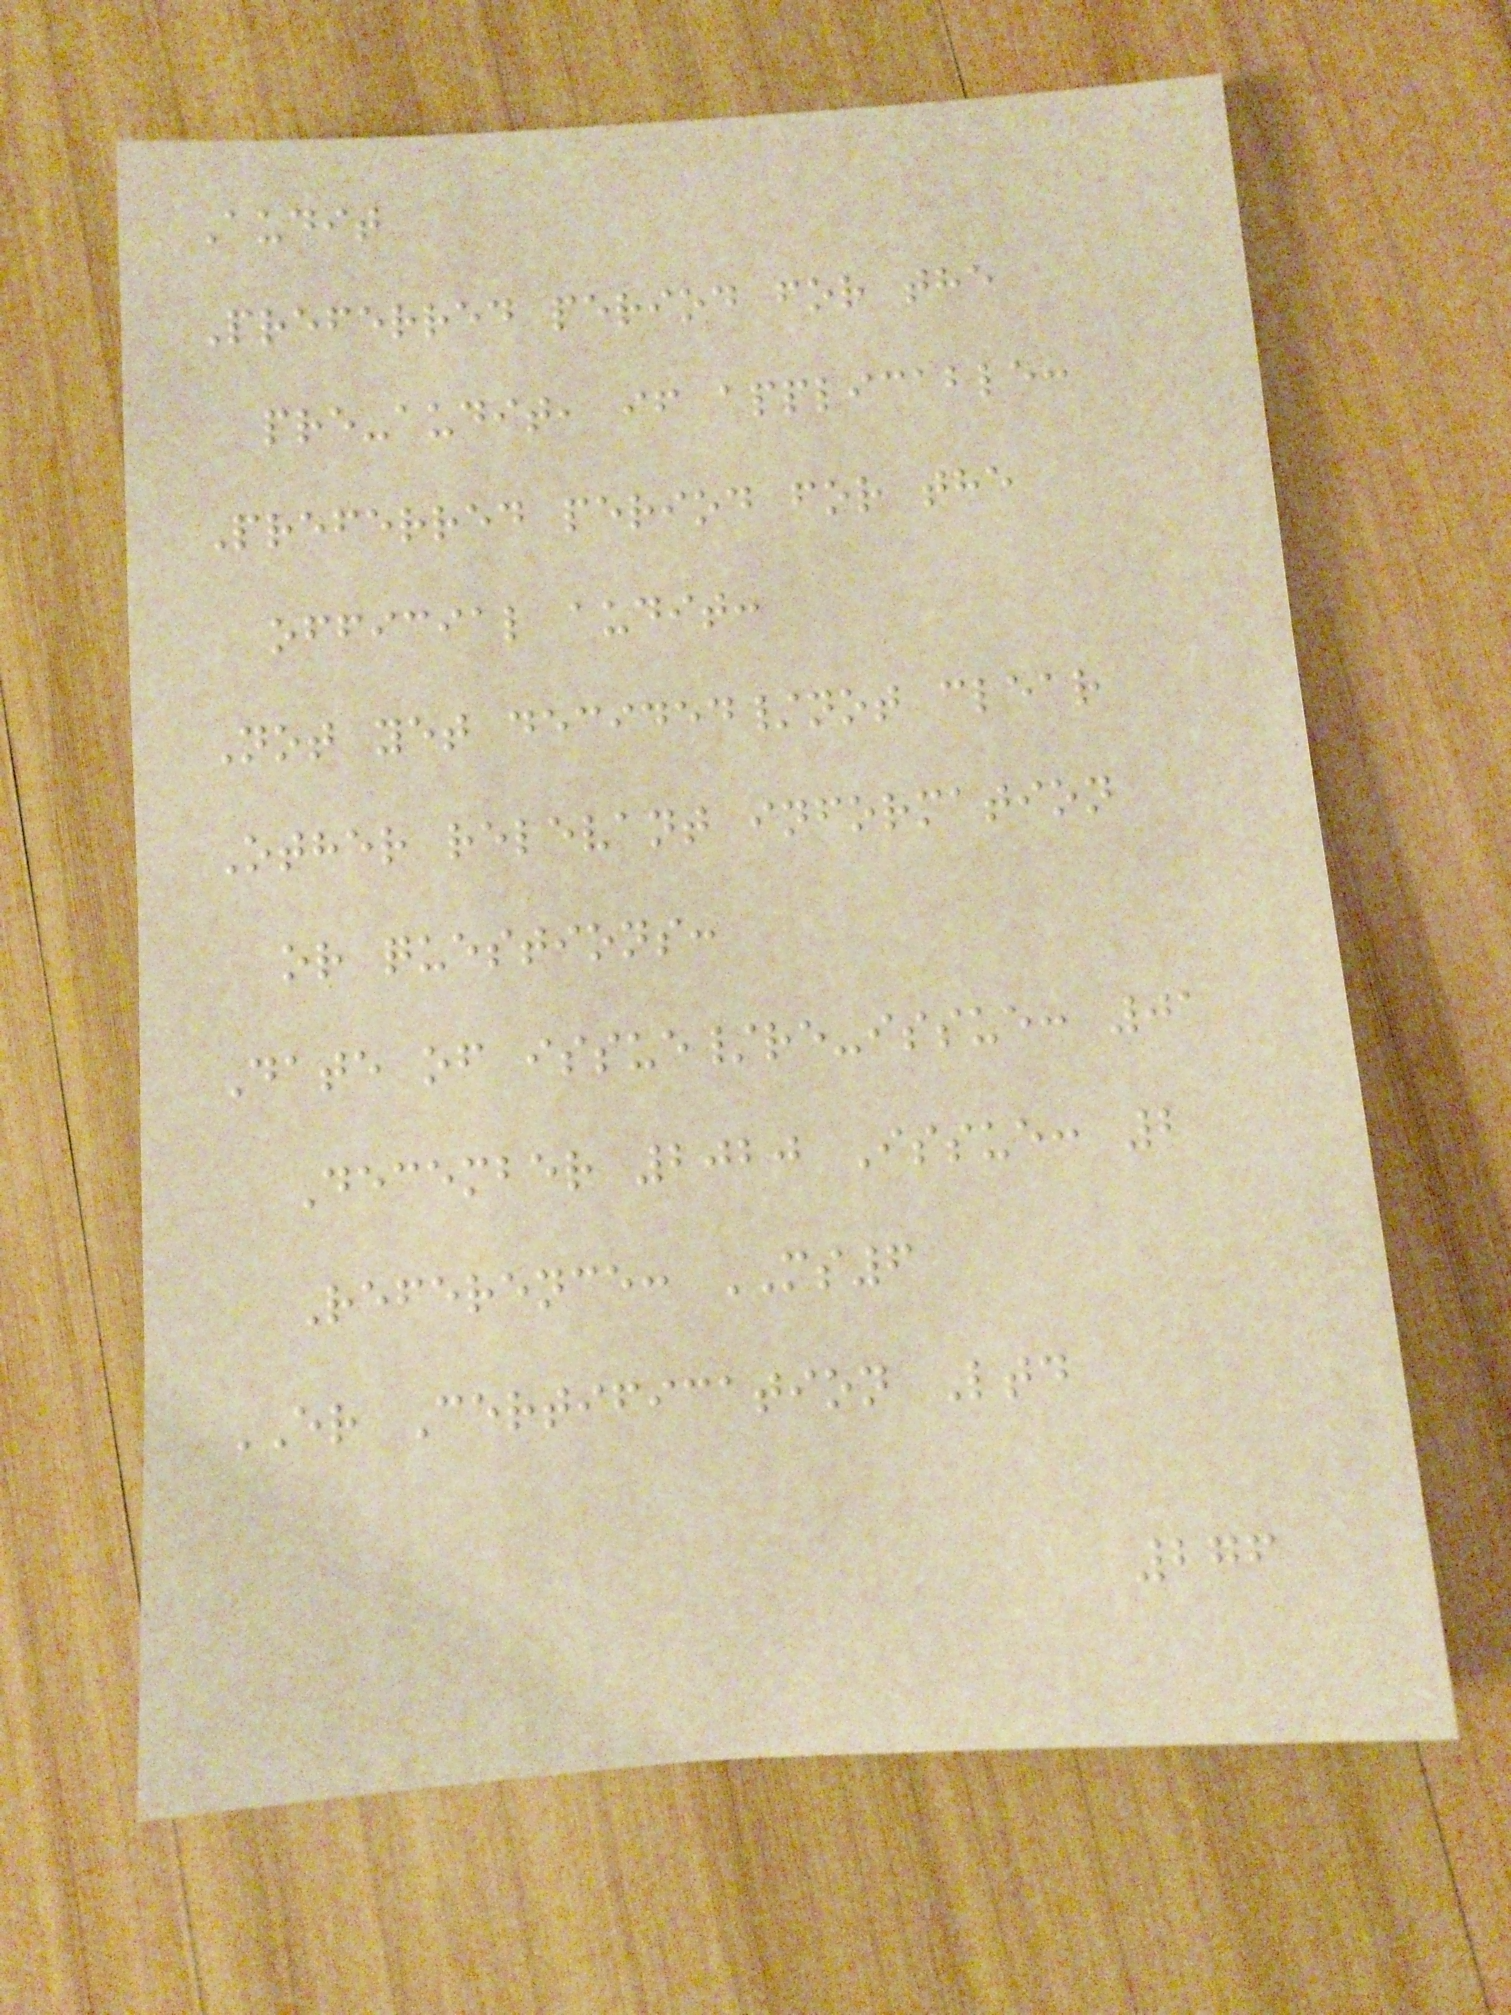Audit
Preferred period for the
pre-audit, if applicable:
Preferred period for the
official audit:
Not yet decided/not clear
Other relevant information
or questions:
Date of issue/re-issue: 01
December 2020 Issue: 2
Reference: MS6
ER Certification Ltd
276
